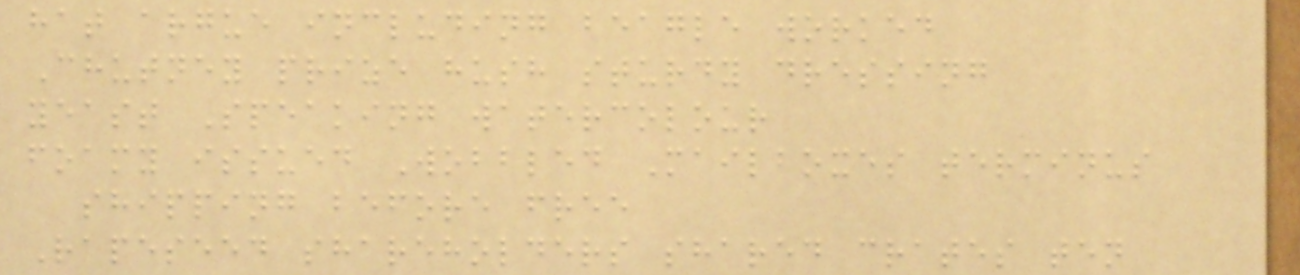hat argue including beagle worked
Chutney prize hush sturdy dressing
yeast Speaking watercolour
foamy issued Wobbled Mailboxes terminus
shipping before free
Rapeseed shareholders shared crates ten
